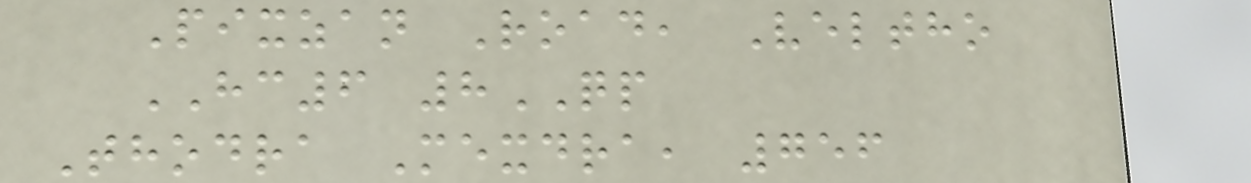Pixzan Road, Veltho
HC6 8QP
Thodra Mexdra, 756
